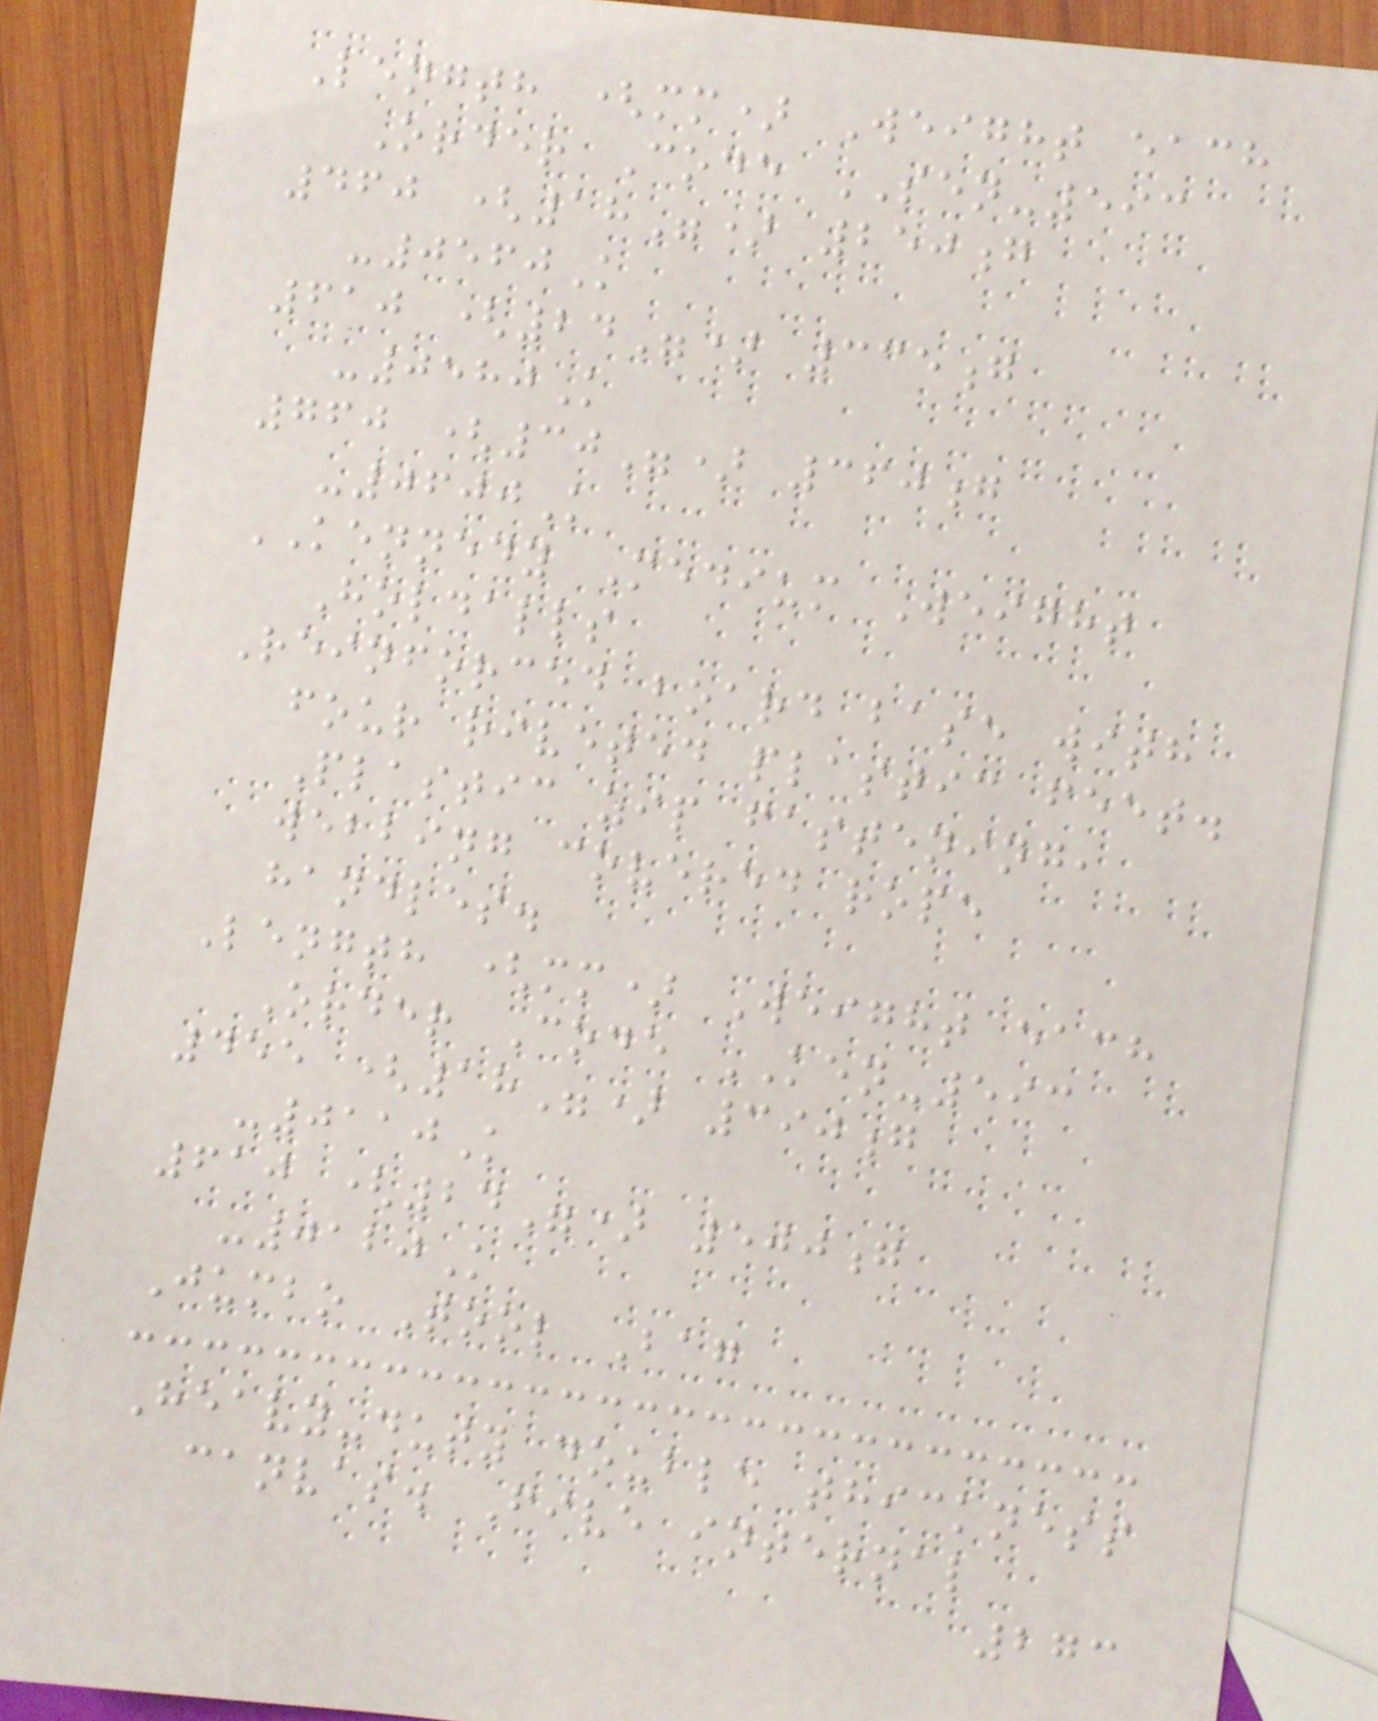Length (mm) Weight each
Order Code SEN-593
460 (18") 250g
-0560K
610 (24") 335g
-0580K
760 (30") 360g
-0600K
KENNEDY Medium Weight
Holdalls
Reinforced board base with
four riveted plastic feet.
Plastic zip fastening,
webbing covered rope
handles.
Length (mm) Weight each
Order Code KEN-593
455 (18") 390g
-0110K
610 (24") 500g
-0120K
Jumbo Tool Bag
Heavy-duty double thickness
canvas. Five internal
273
